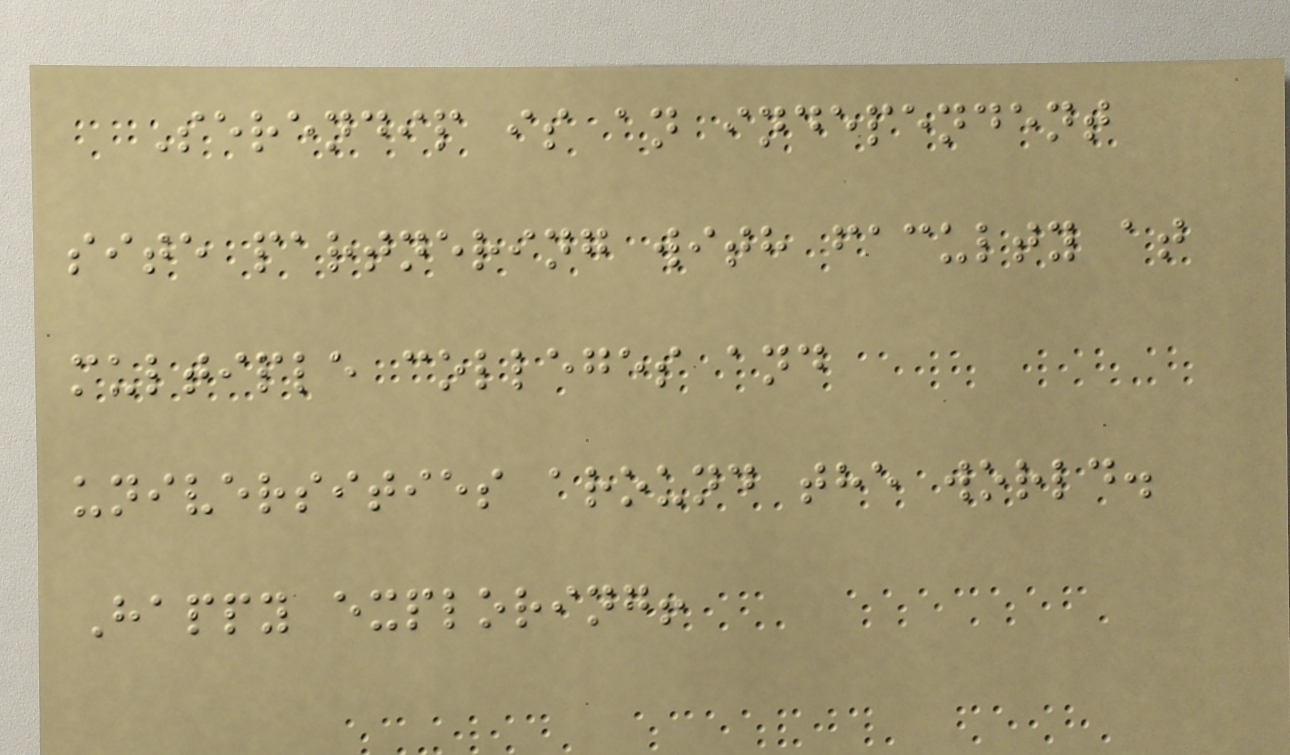Serendip is an independent
site partnering with faculty at
multiple colleges and
universities around the world.
Happy exploring!
